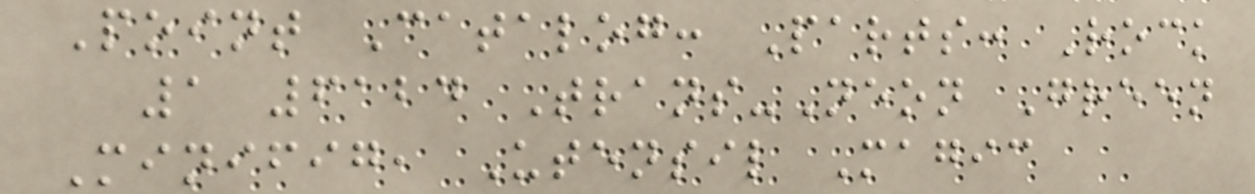Point Catalog: Parts: Rock
1 6124 Trans-Neon Green
Minifig, Utensil Magic
